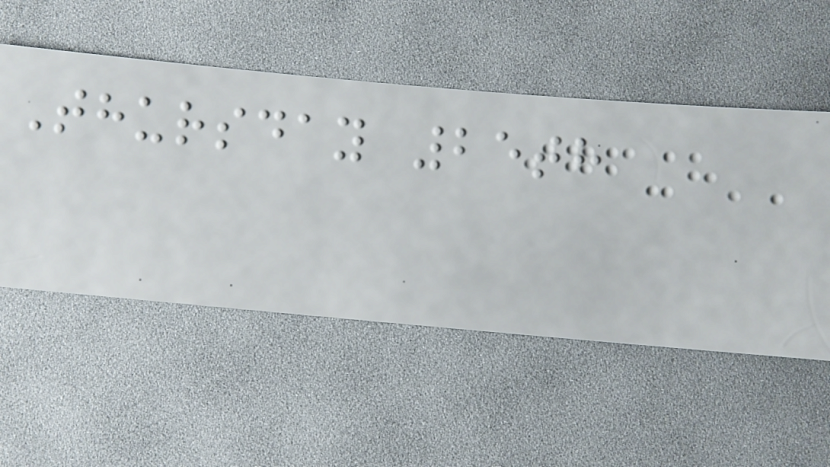Thursday 25th
